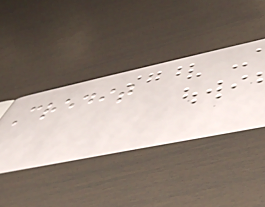Credit
